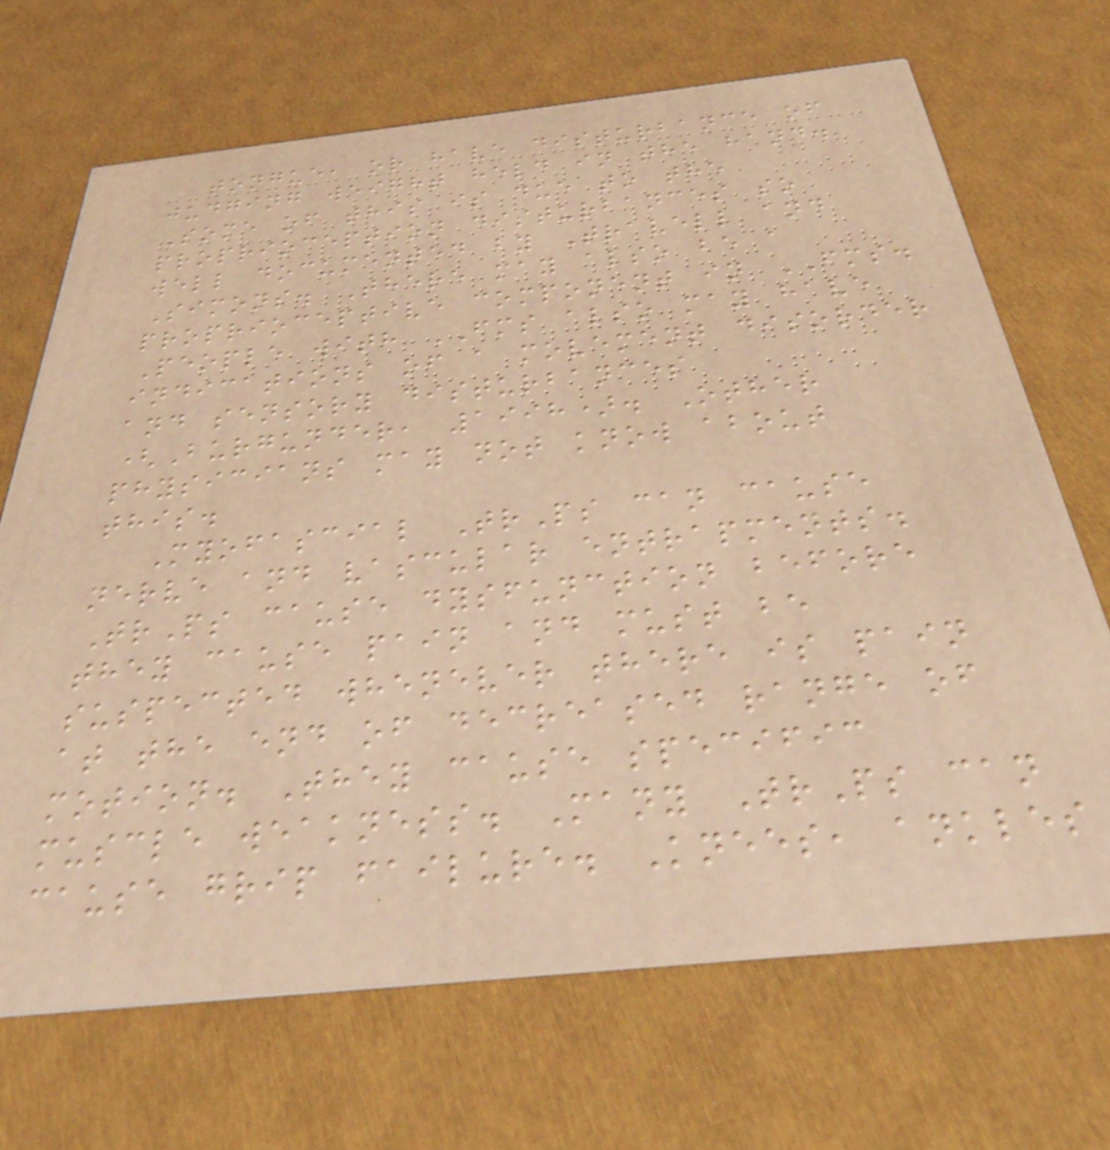tongue, or have disturbance of
judging weight held in the hand.
Some of this is due to the
proprioception disturbances so
well documented by Travell and
Simons. There may also be a
proprioceptive component in FMS.
People with FMS also may have
indications of a movement disorder
and sensory disturbances
(Burgunder, 1998). Other
physicians may not know about
this.
Myofascial TrPs can cause
nerve and vascular entrapments.
TrPs cause dysfunction before
they cause pain and must be
suspected whenever there is pain
at the end of decreased range of
motion. They cause specific
muscle weakness. Many TrPs can
cause grip failure. Knees, ankles
